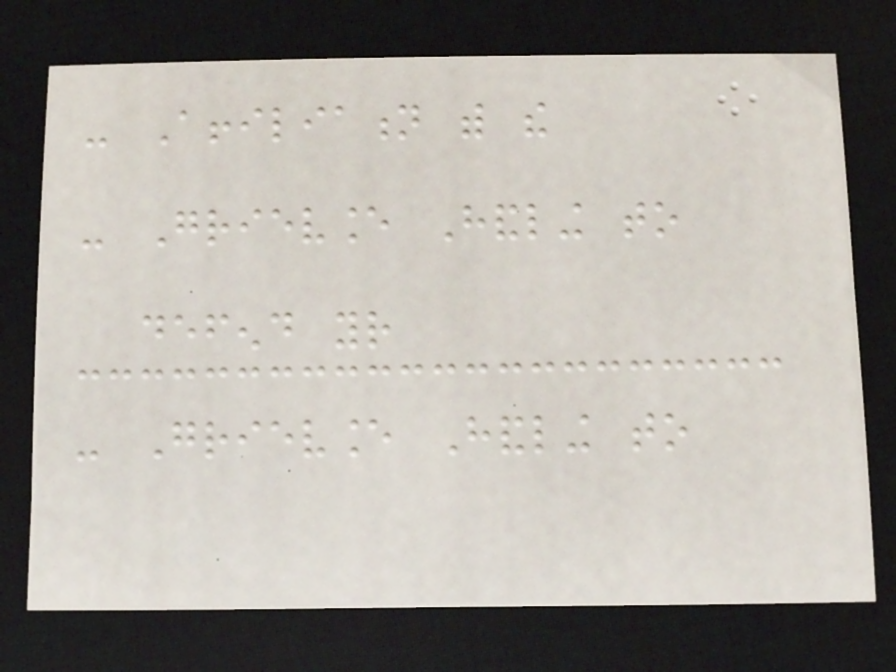- Affiliation with the
- Grievance Handling to
defend your
- Grievance Handling to
